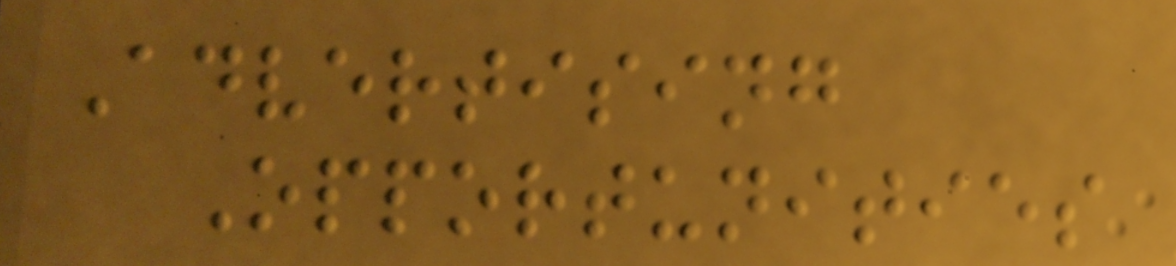Advertising
Opportunities
